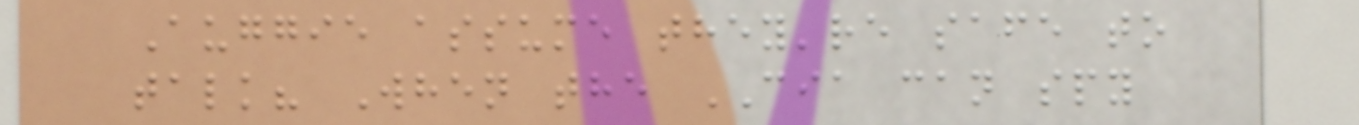Auggie assume they're safe to
talk? When the CIA can spy
